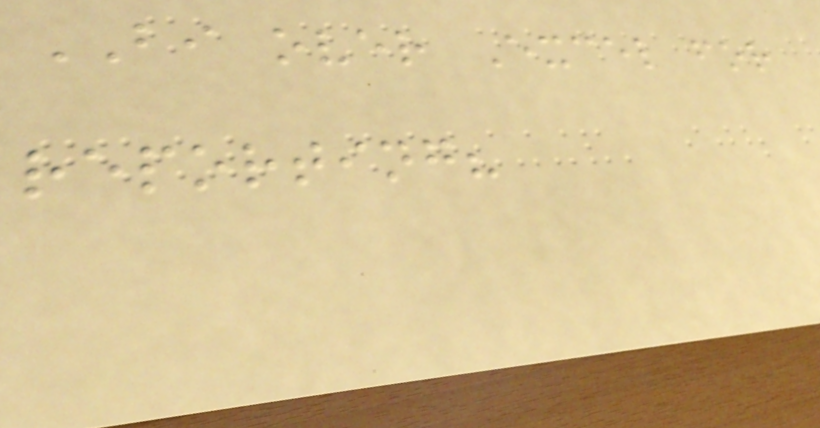BI over Excel for
reporting?
